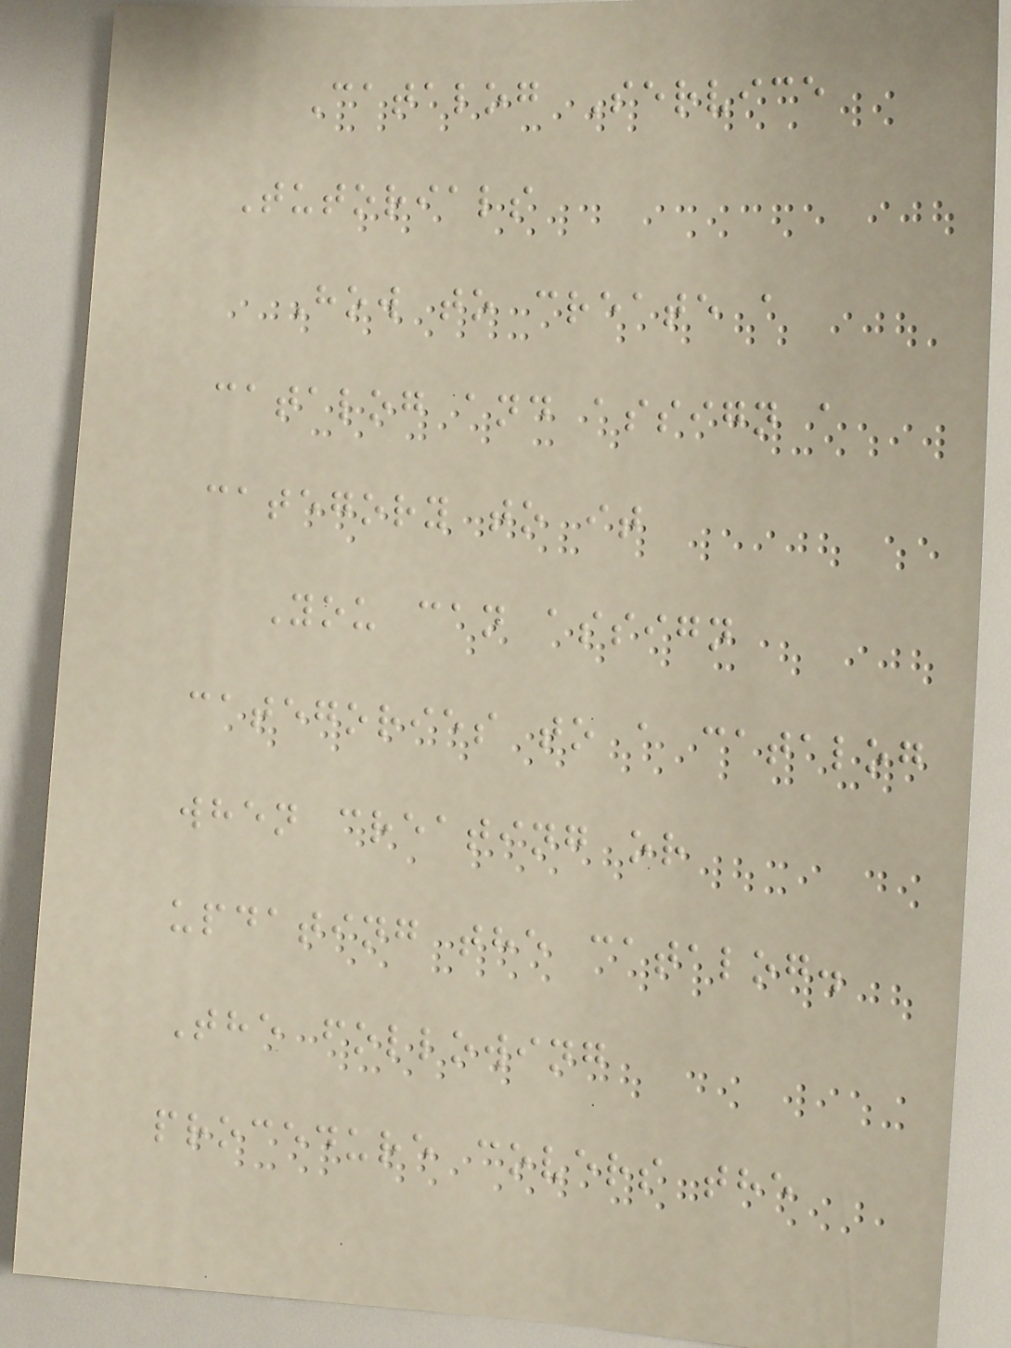Catalog Service
Tutorials
How to create a
catalog and assign a
category to it
You can assign
categories to a catalog
when creating or
updating the catalog.
The following
procedure covers the
